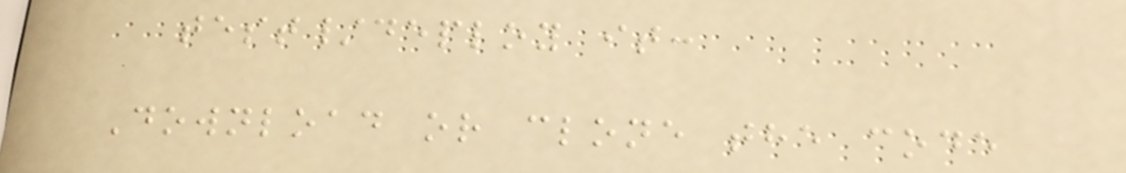test/deploy it:
Download or clone the code
